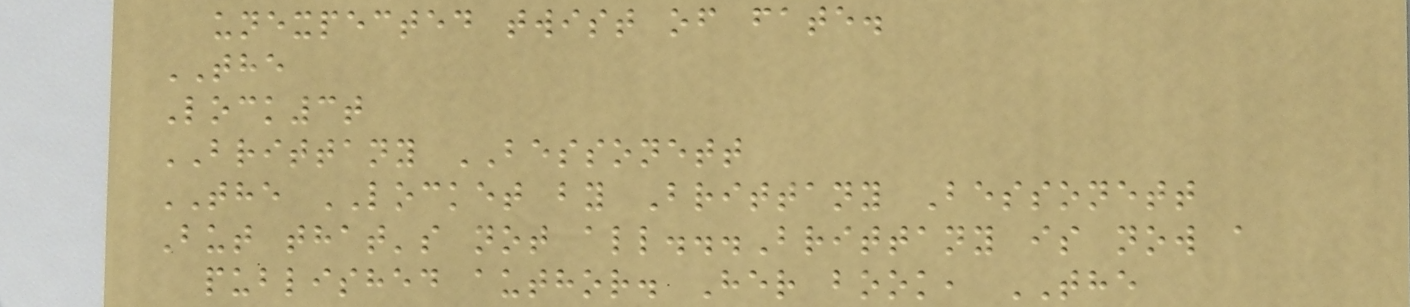unexpected twist of fate.
THE
Lock3t
BRITTANY BESSONETT
THE LOCKET by Brittany Bessonett
But that's not all...Brittany is now a
published author. Her book, THE
